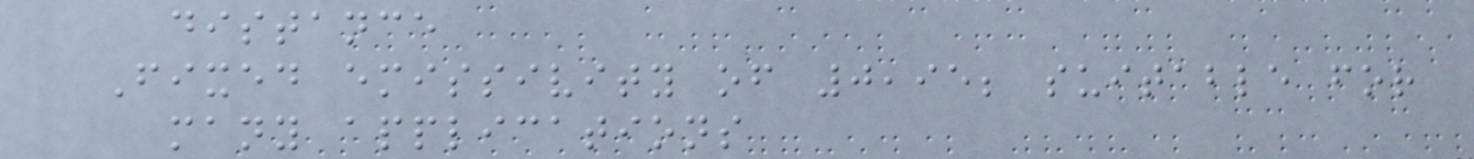distance
Fixed emissivity of 0,95; suitable for
many applications
